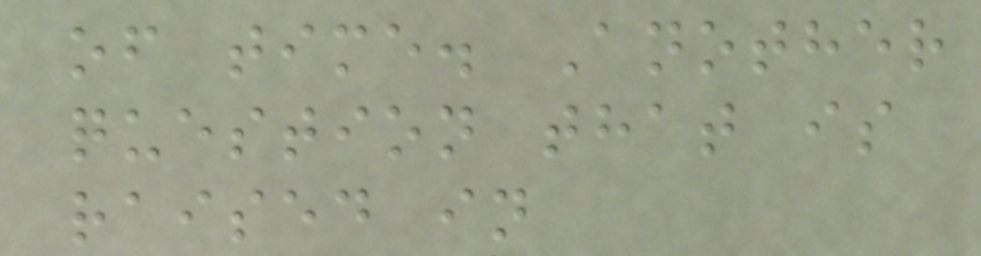of time. Another
question that is
raised in
